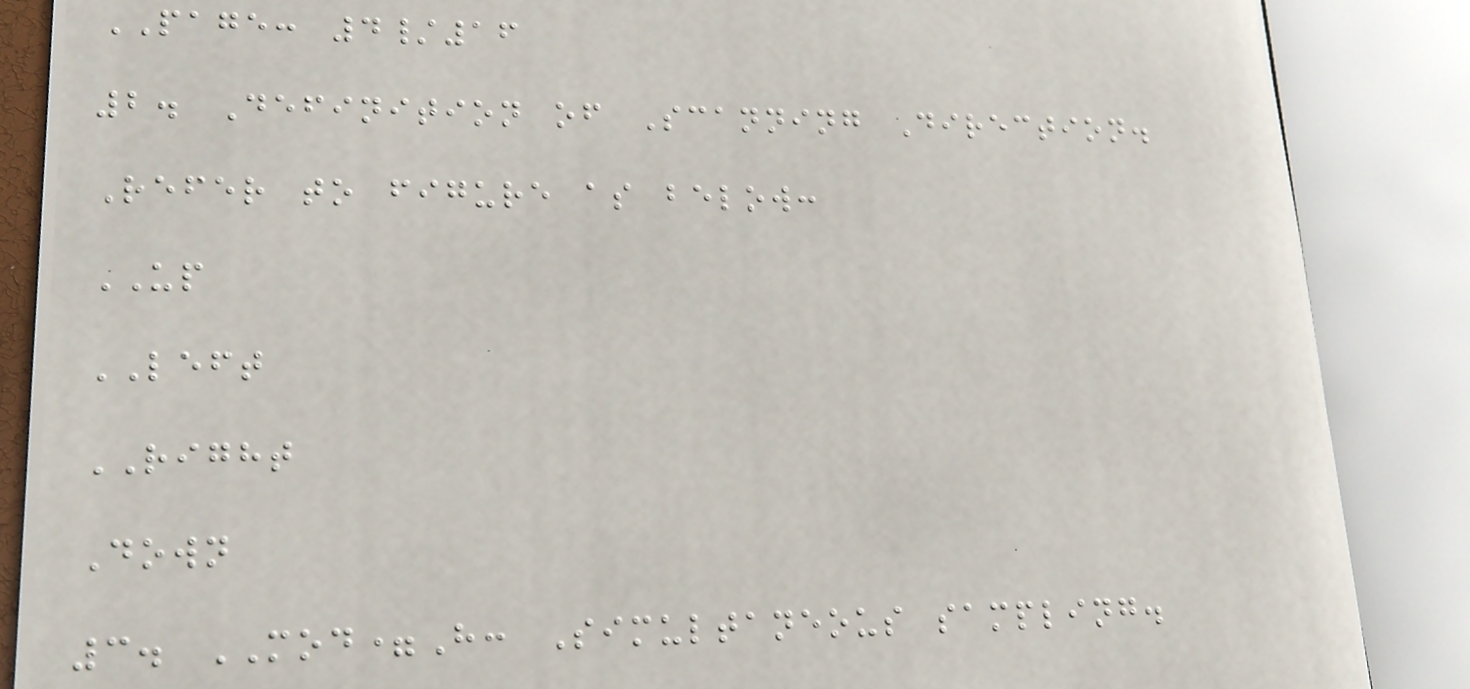PAGE: 4/16
2. Definition of Scanning Direction.
Refer to figure as below:
UP
LEFT
RIGHT
Down
3. MOD=H: Simultaneous sampling.
